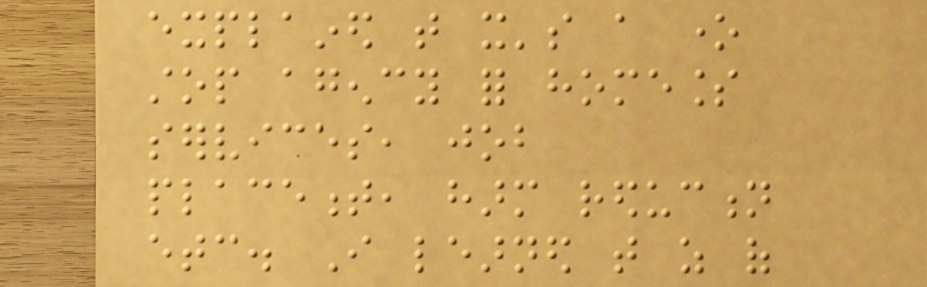explained that it's a one
stop agency for homeless
services, job
placement, harm reduction
etc. I learned that as of
